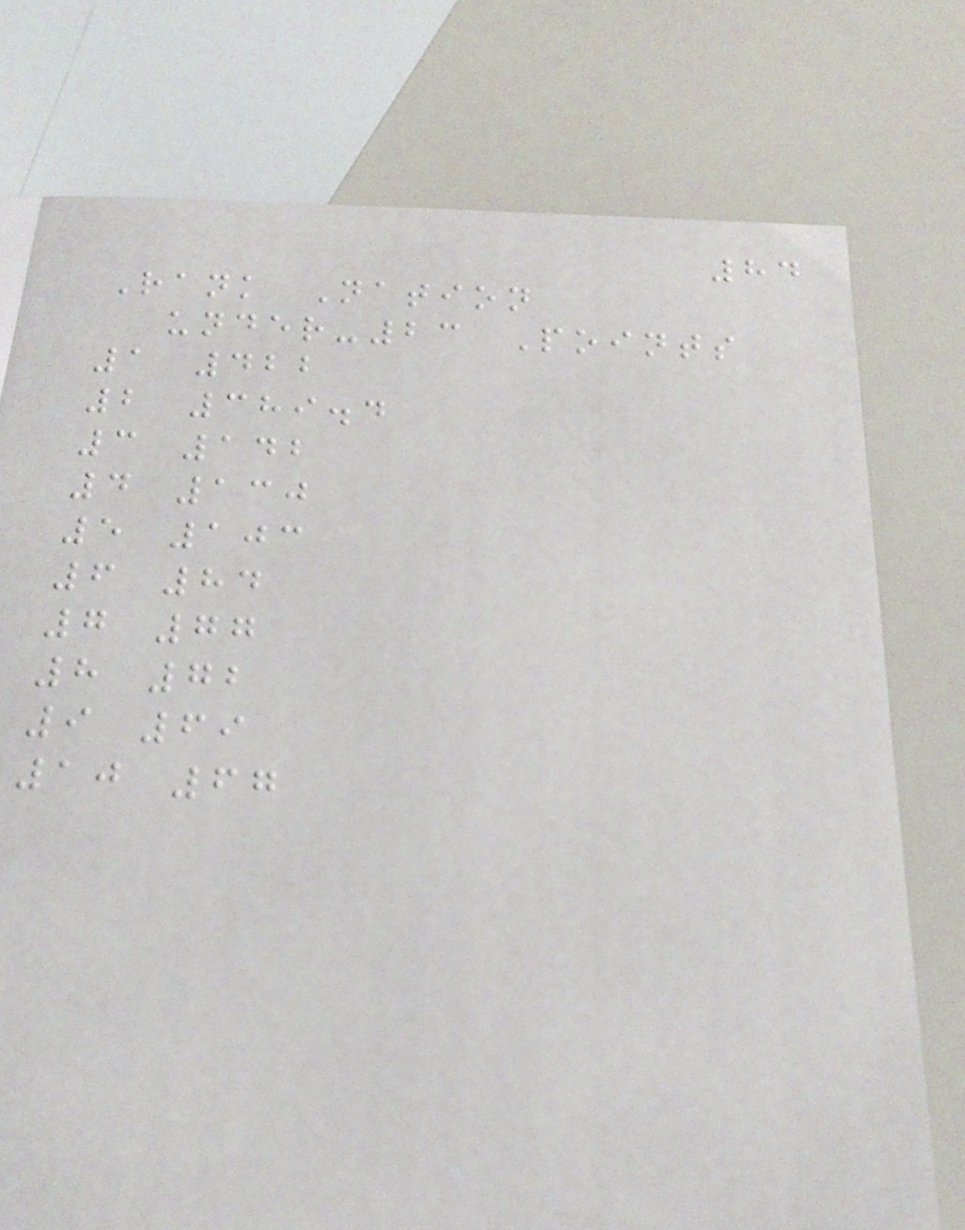84
Rank Nation
under-23 Points
1 422
2 389.4
3 142
4 130
5 103
6 84
7 77
8 72
9 69
10 67
